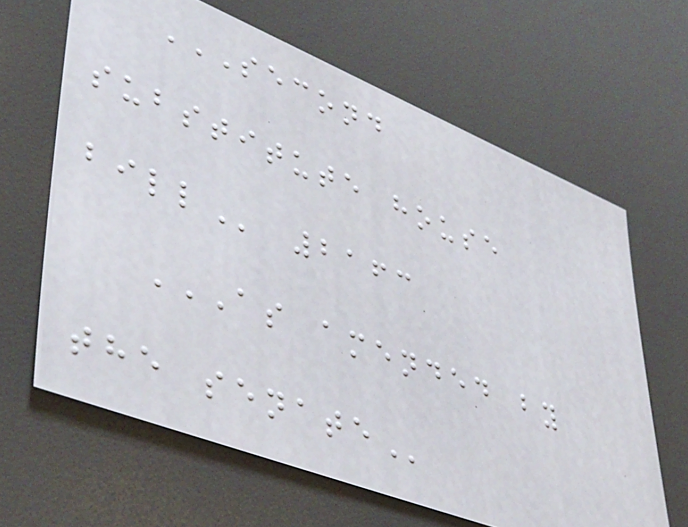SECOND
SUBSTITUTE HOUSE
BILL 2163
AS AMENDED BY
THE SENATE
